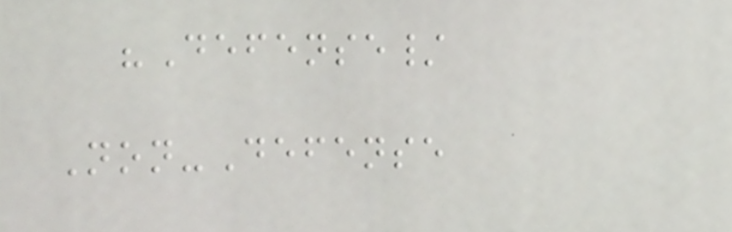"Defense/
Non-Defense
